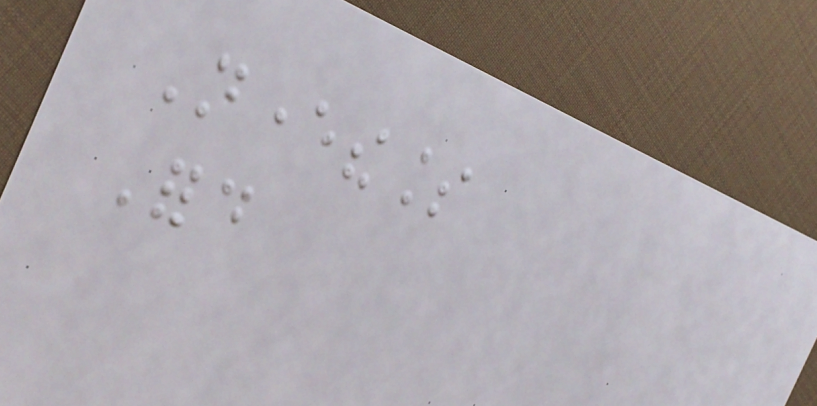Nevertheless
Ford
